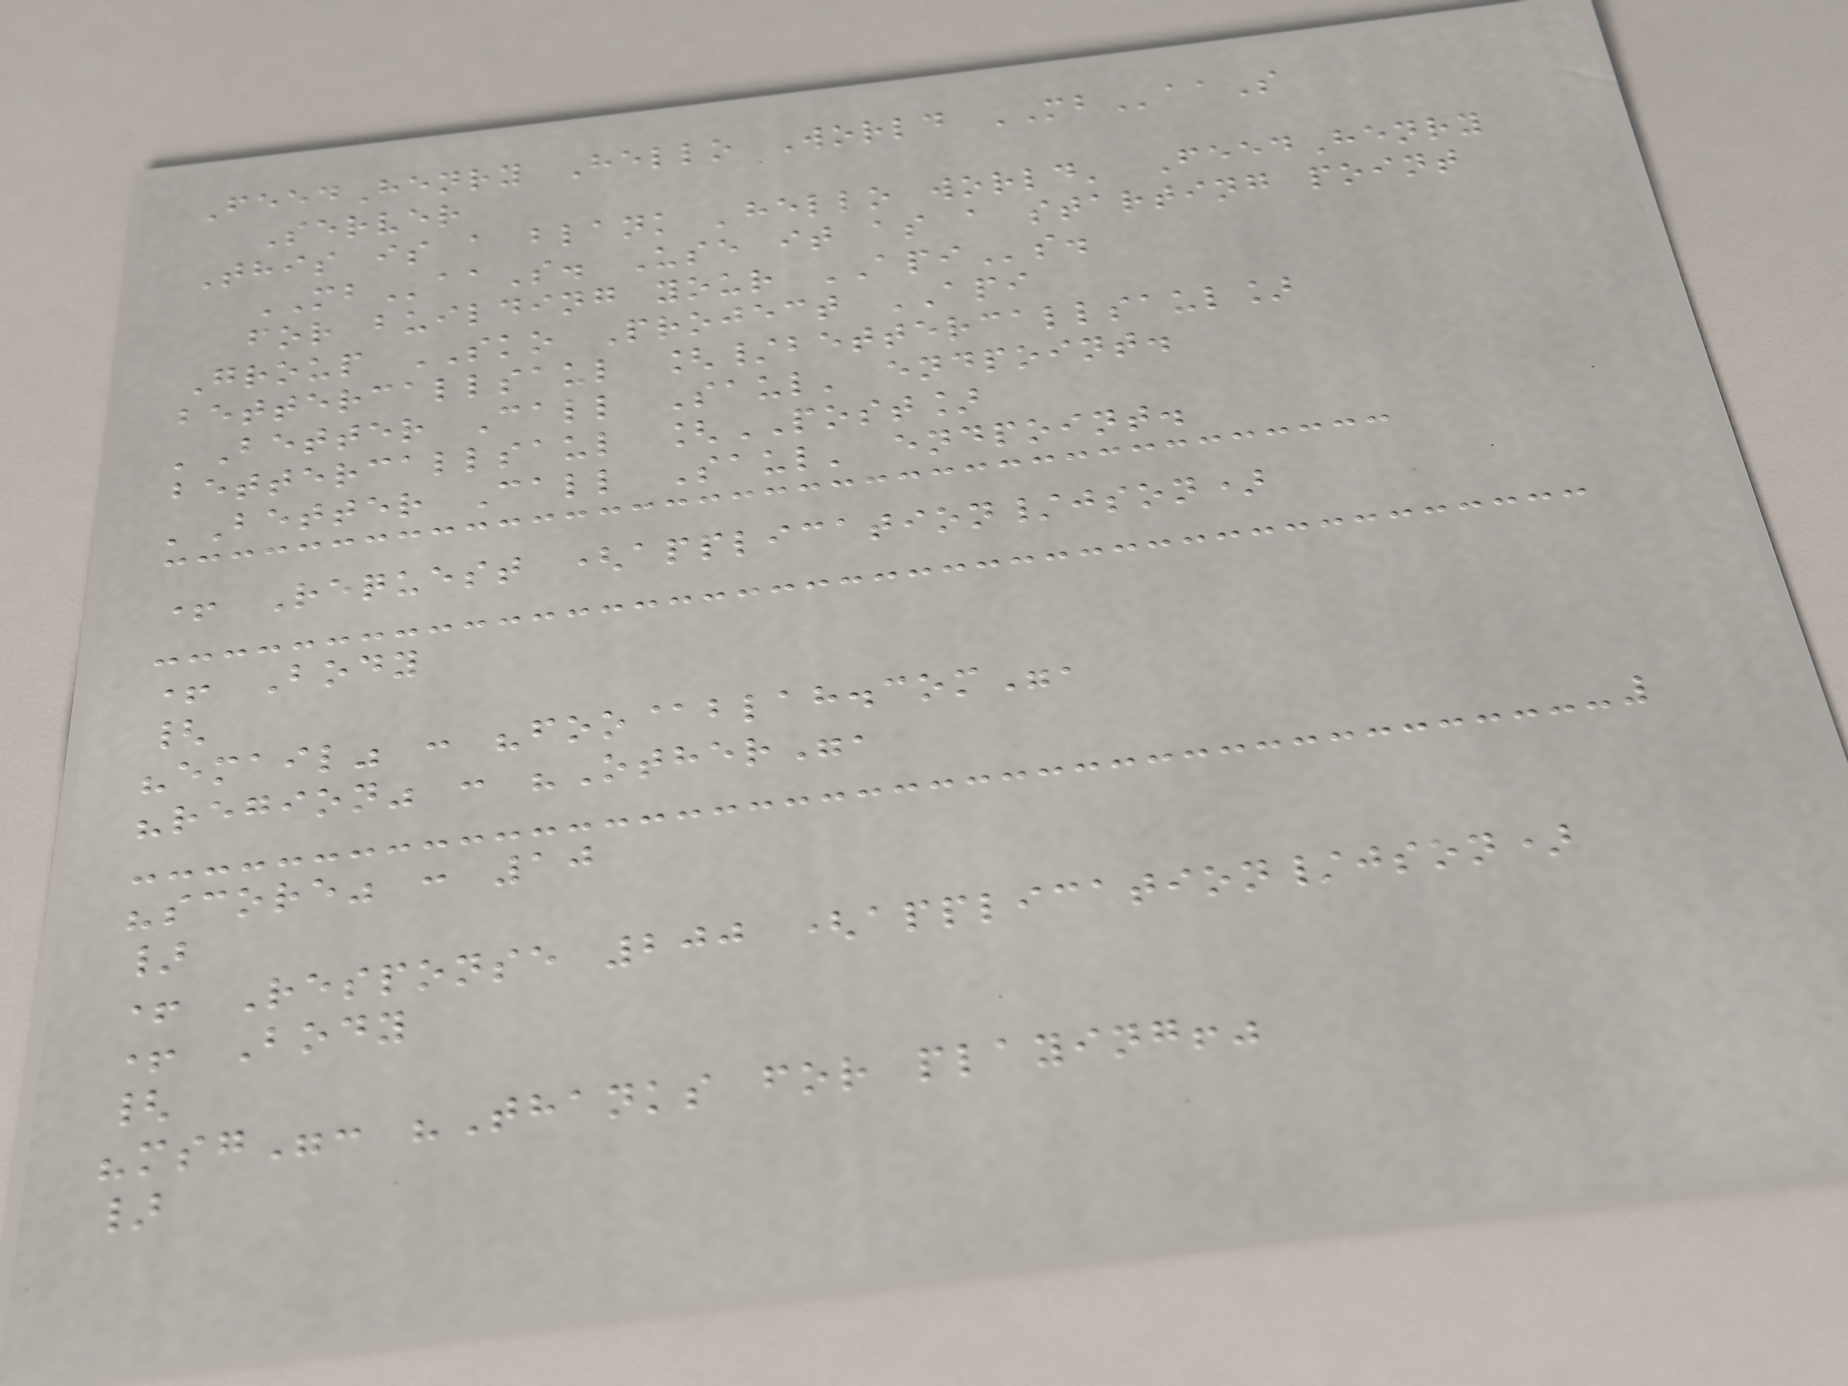FeedHenry Hello World MBaaS
Server
This is a blank 'hello world' FeedHenry
MBaaS. Use it as a starting point
for building your APIs.
Group SKO Project API
bettercallsaul [/bettercallsaul]
'Better Call Saul' endpoint.
bettercallsaul [POST]
'Better Call Saul' endpoint.
+ Request (application/json)
+ Body
{
"email" : "foo@blah.com",
"region" : "Other",
"score" : 10
}
+ Response 200 (application/json)
+ Body
{
"msg": "Thanks for playing!"
}
